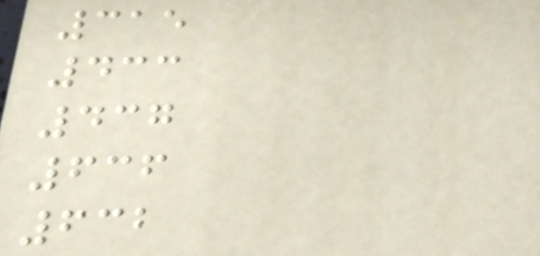315
433
437
636
632
